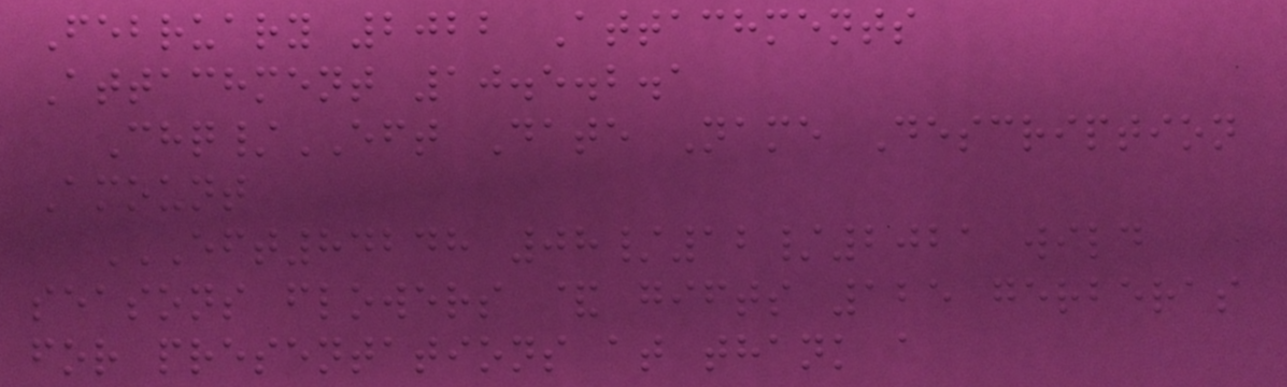February 2022 Attachments
Attachment 10.5.2.1
Chq/EFT Date Name Description
Amount
EFT84248 08/12/2021 WILD
SEASONS FLOWERS & GIFTS 125 GERBERAS
FOR PRESENTATIONS AT THANK A
